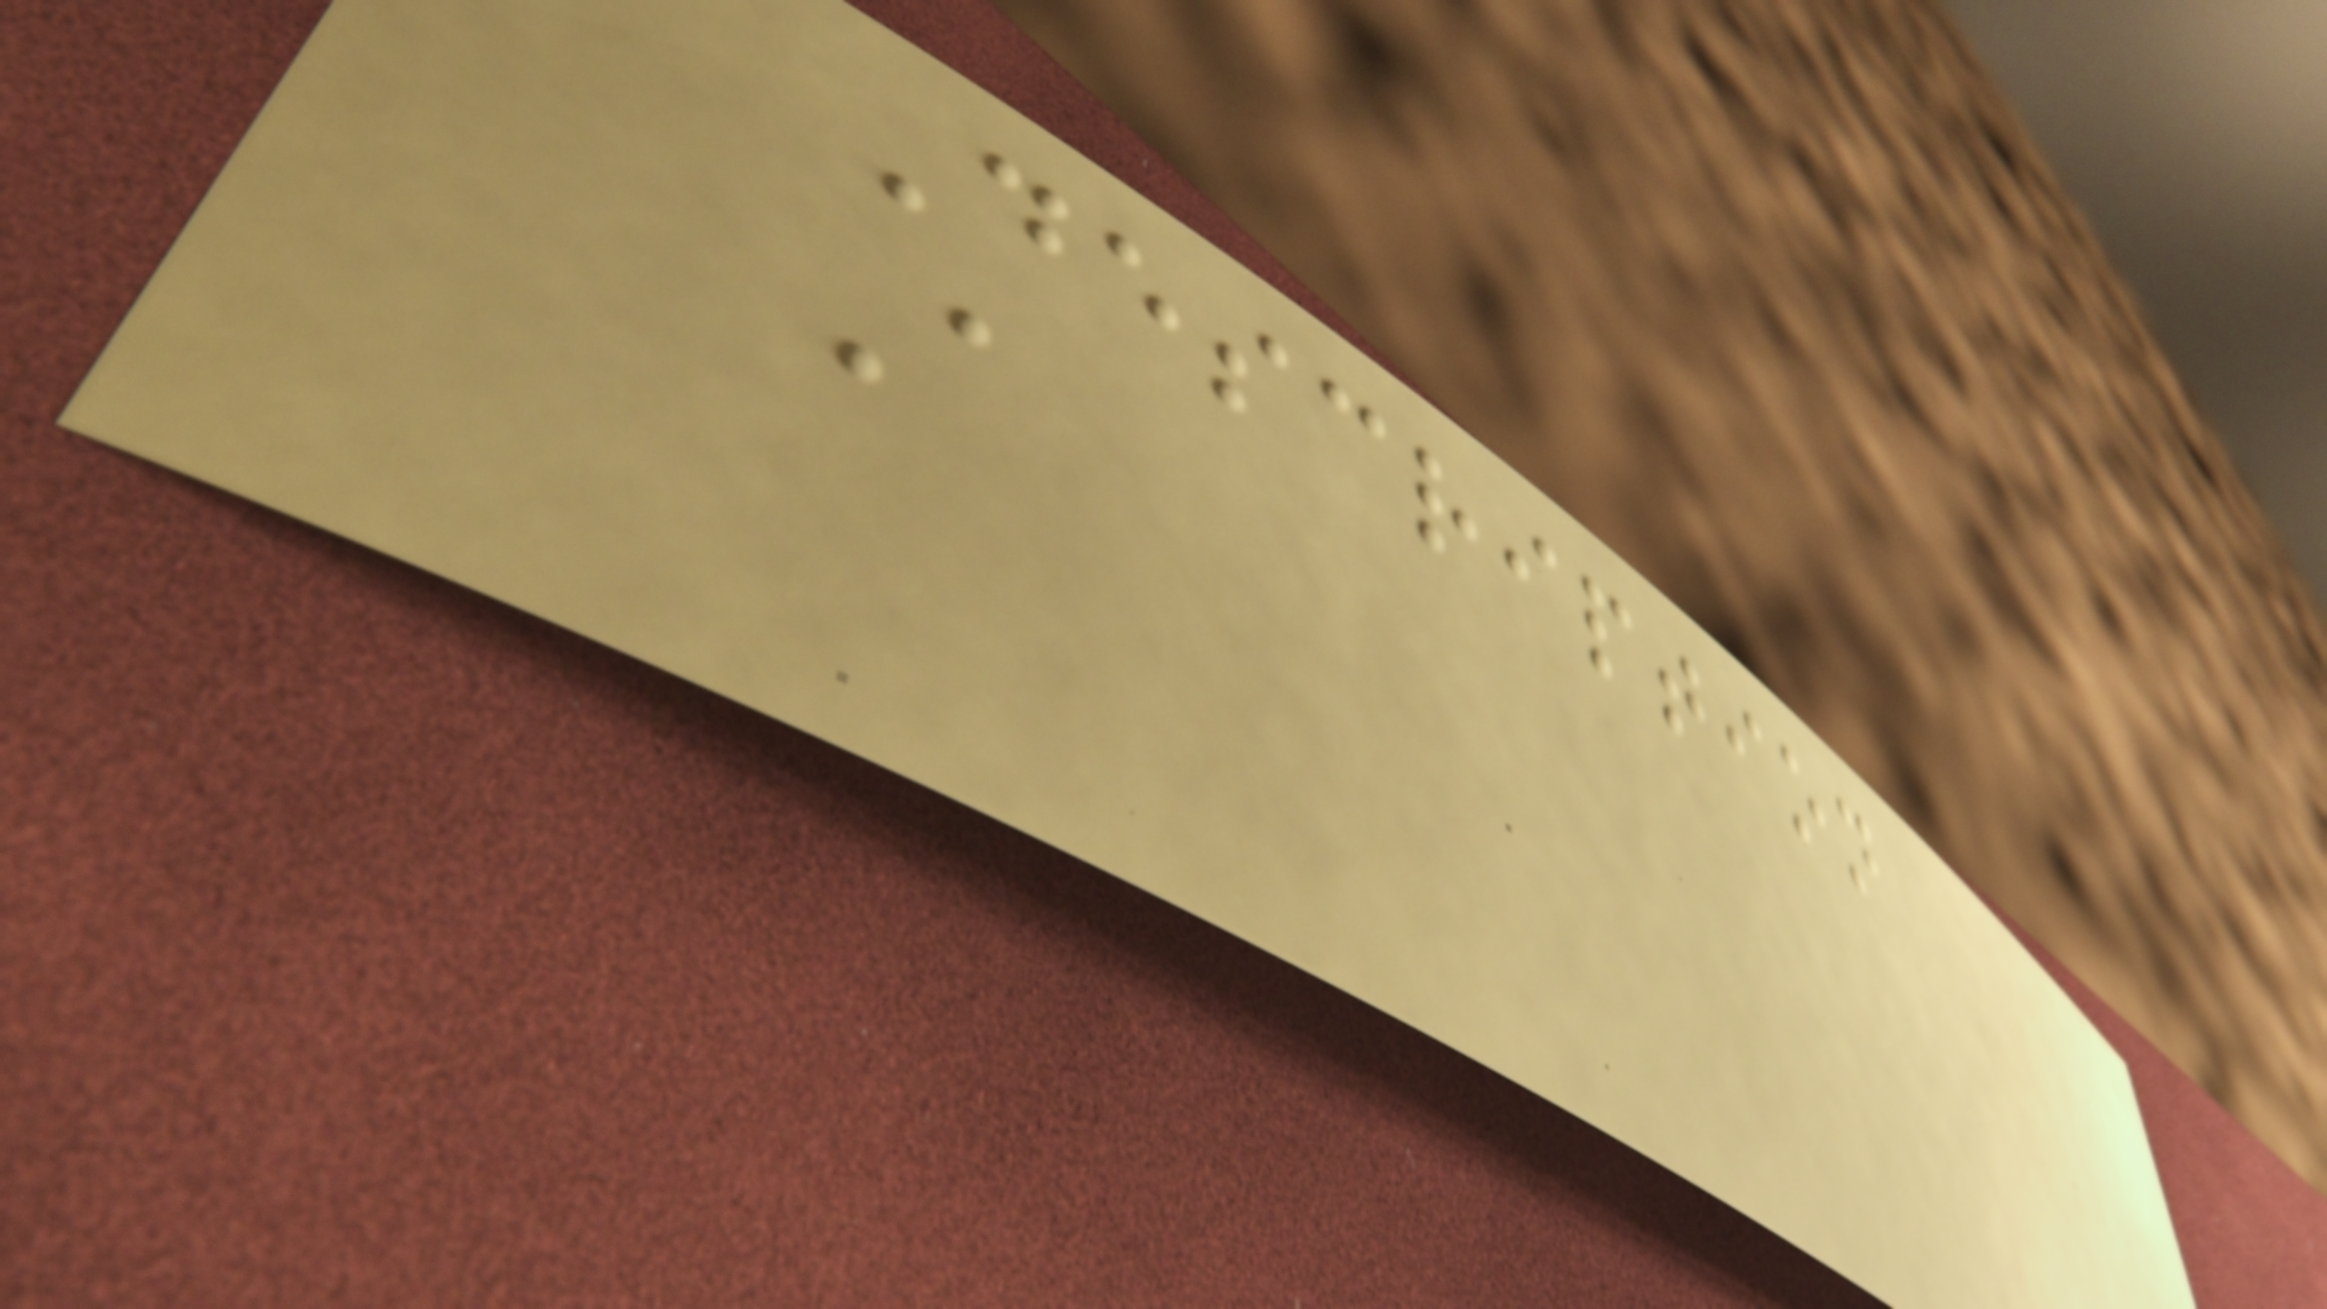Description
A
